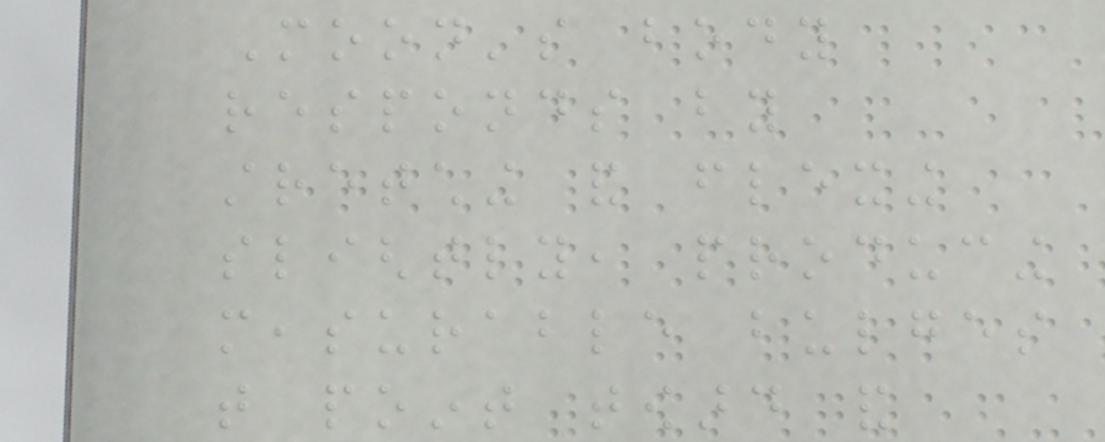Moon's body
responds by
stretching and flexing
slightly, producing
measurable bulges
that point toward and
